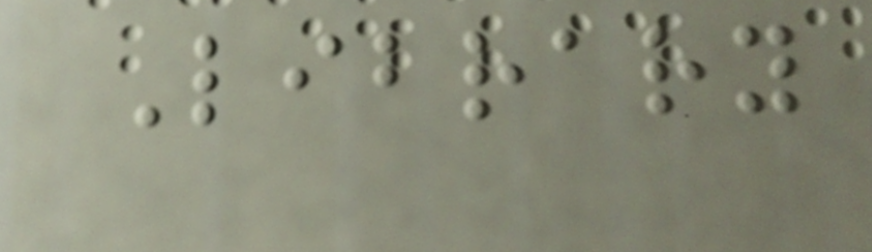Library
